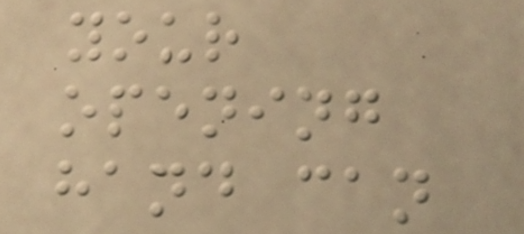your
opening
hand can
